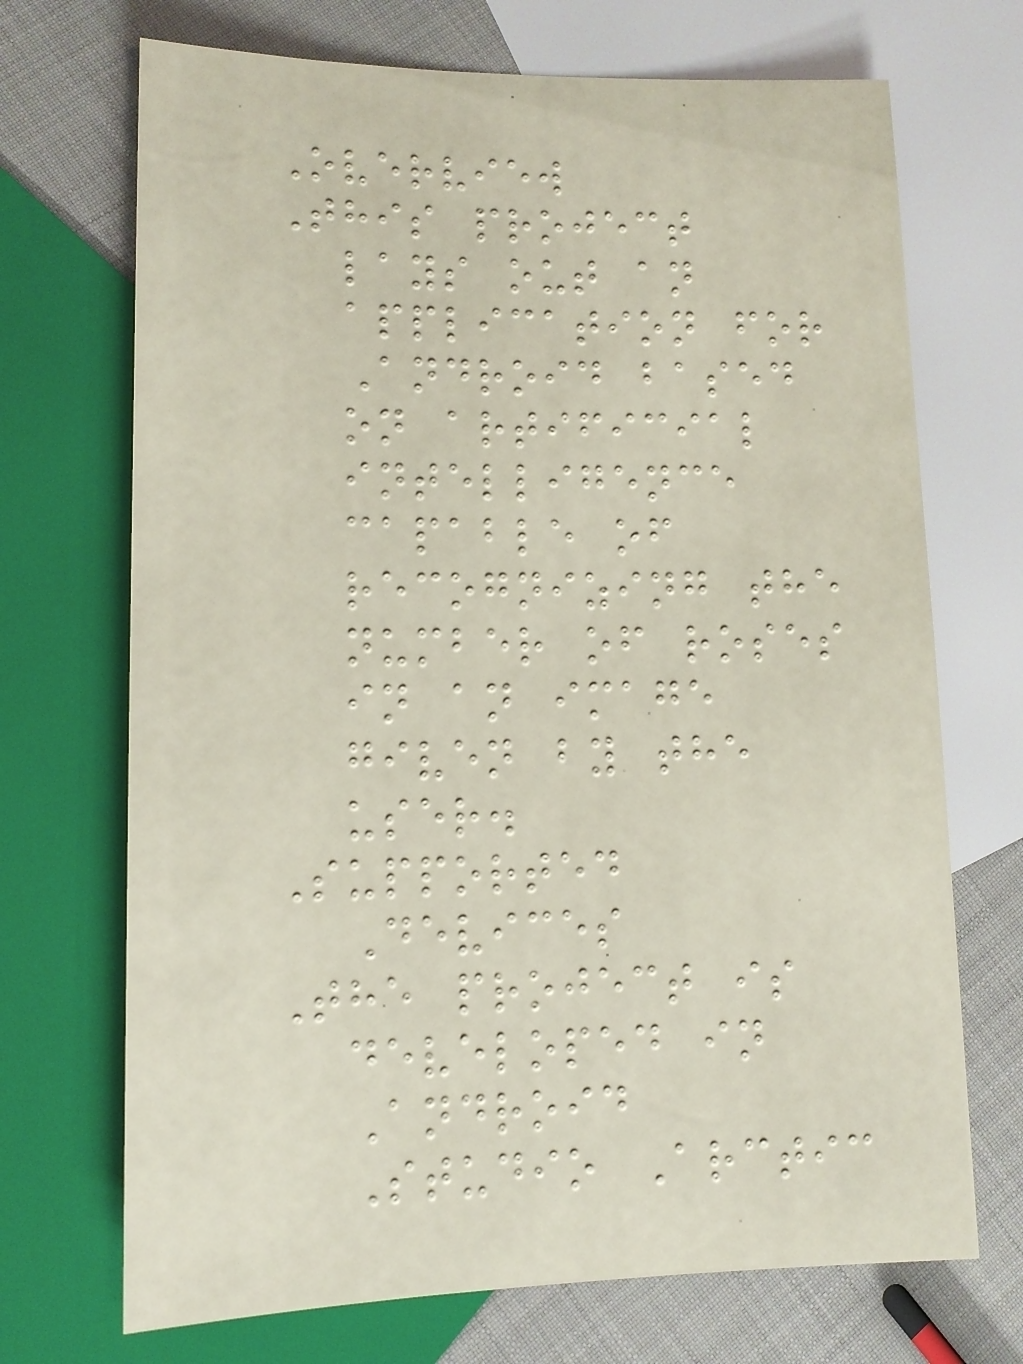Overview
This project
lays out an
application for
Android based
on artificial
intelligence
capable of
recognizing the
number of roses
in an image
given by the
user.
Supported
Devices
The project is
developed in
Android
Studio Arctic
